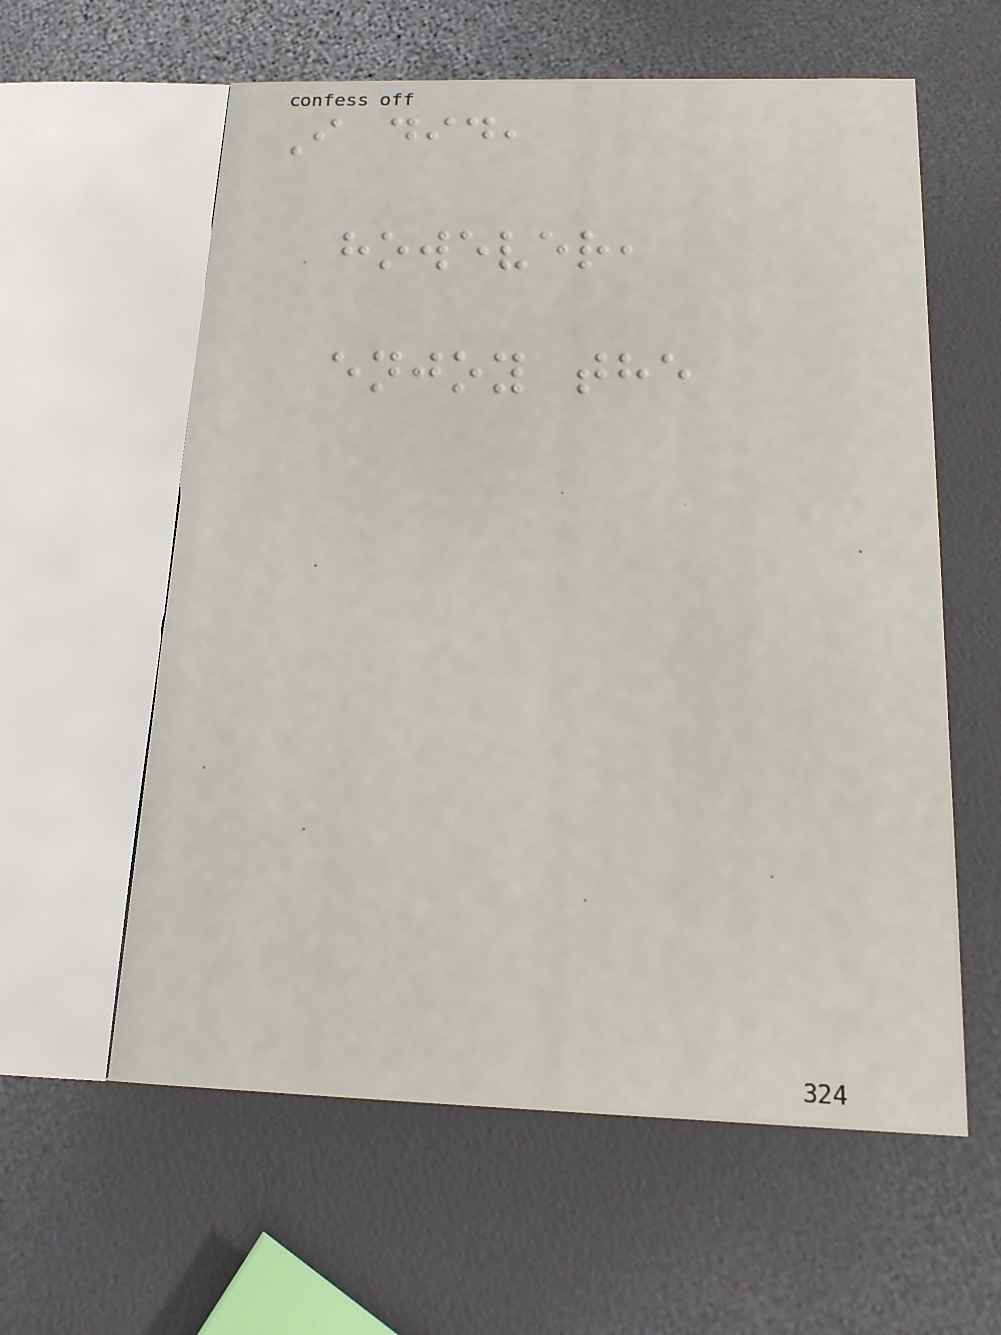I did,
however,
enjoy the
